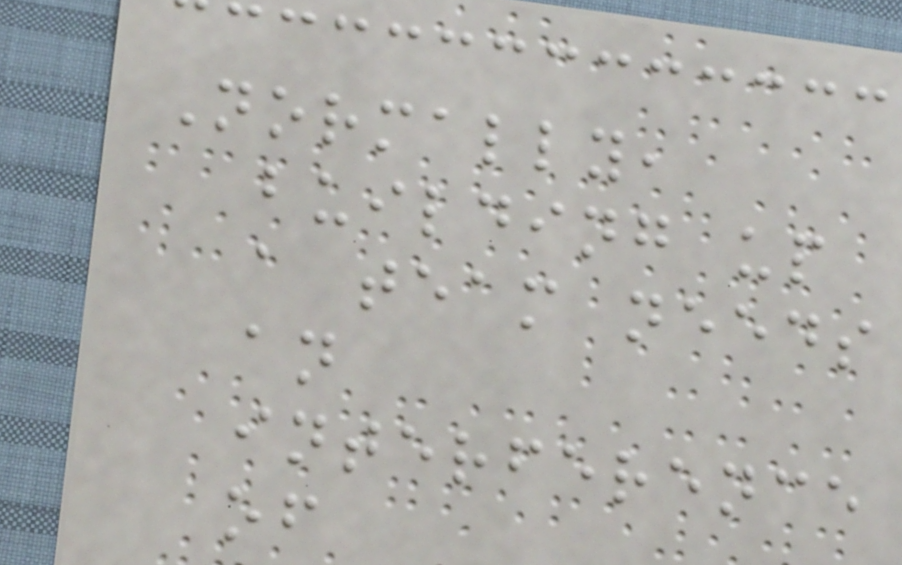Normally,
building up
a team needs
an
interference
of
